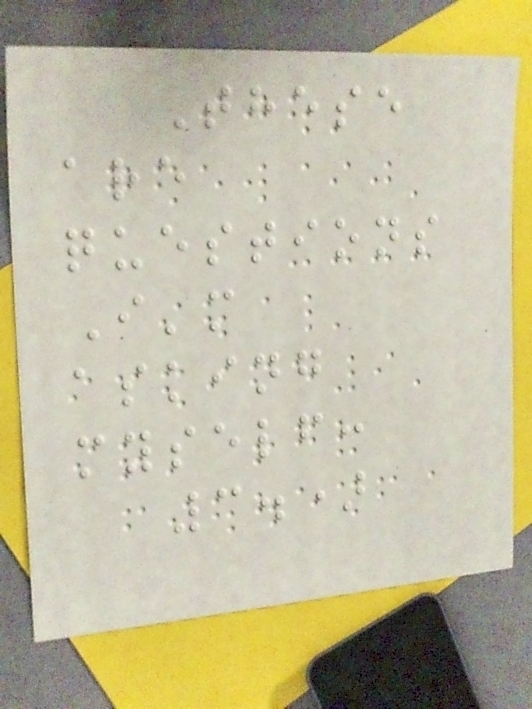These
are
questions
I'm
asking
myself:
3.)
